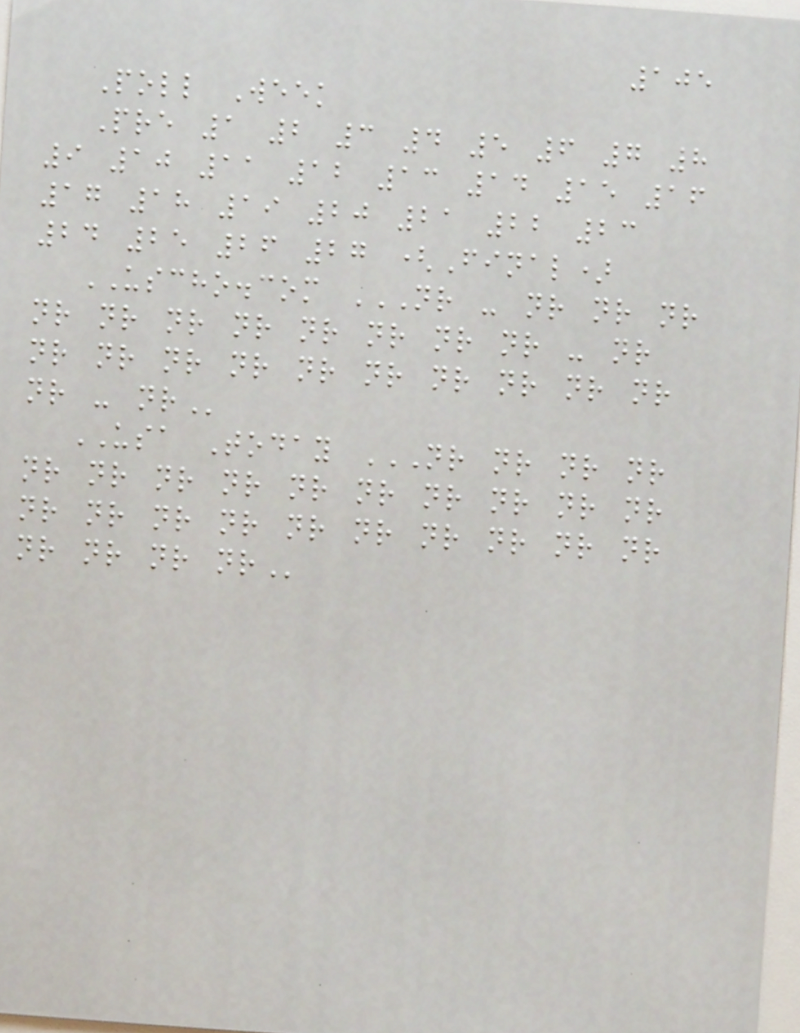105
Poll Week
Pre 1 2 3 4 5 6 7 8
9 10 11 12 13 14 15 16
17 18 19 20 21 22 23
24 25 26 27 (Final)
USCHO.com NR - NR NR NR
NR NR NR NR NR NR NR NR - NR
NR NR NR NR NR NR NR NR NR NR
NR - NR
USA Today NR NR NR NR
NR NR NR NR NR NR NR NR NR NR
NR NR NR NR NR NR NR NR NR NR
NR NR NR NR
